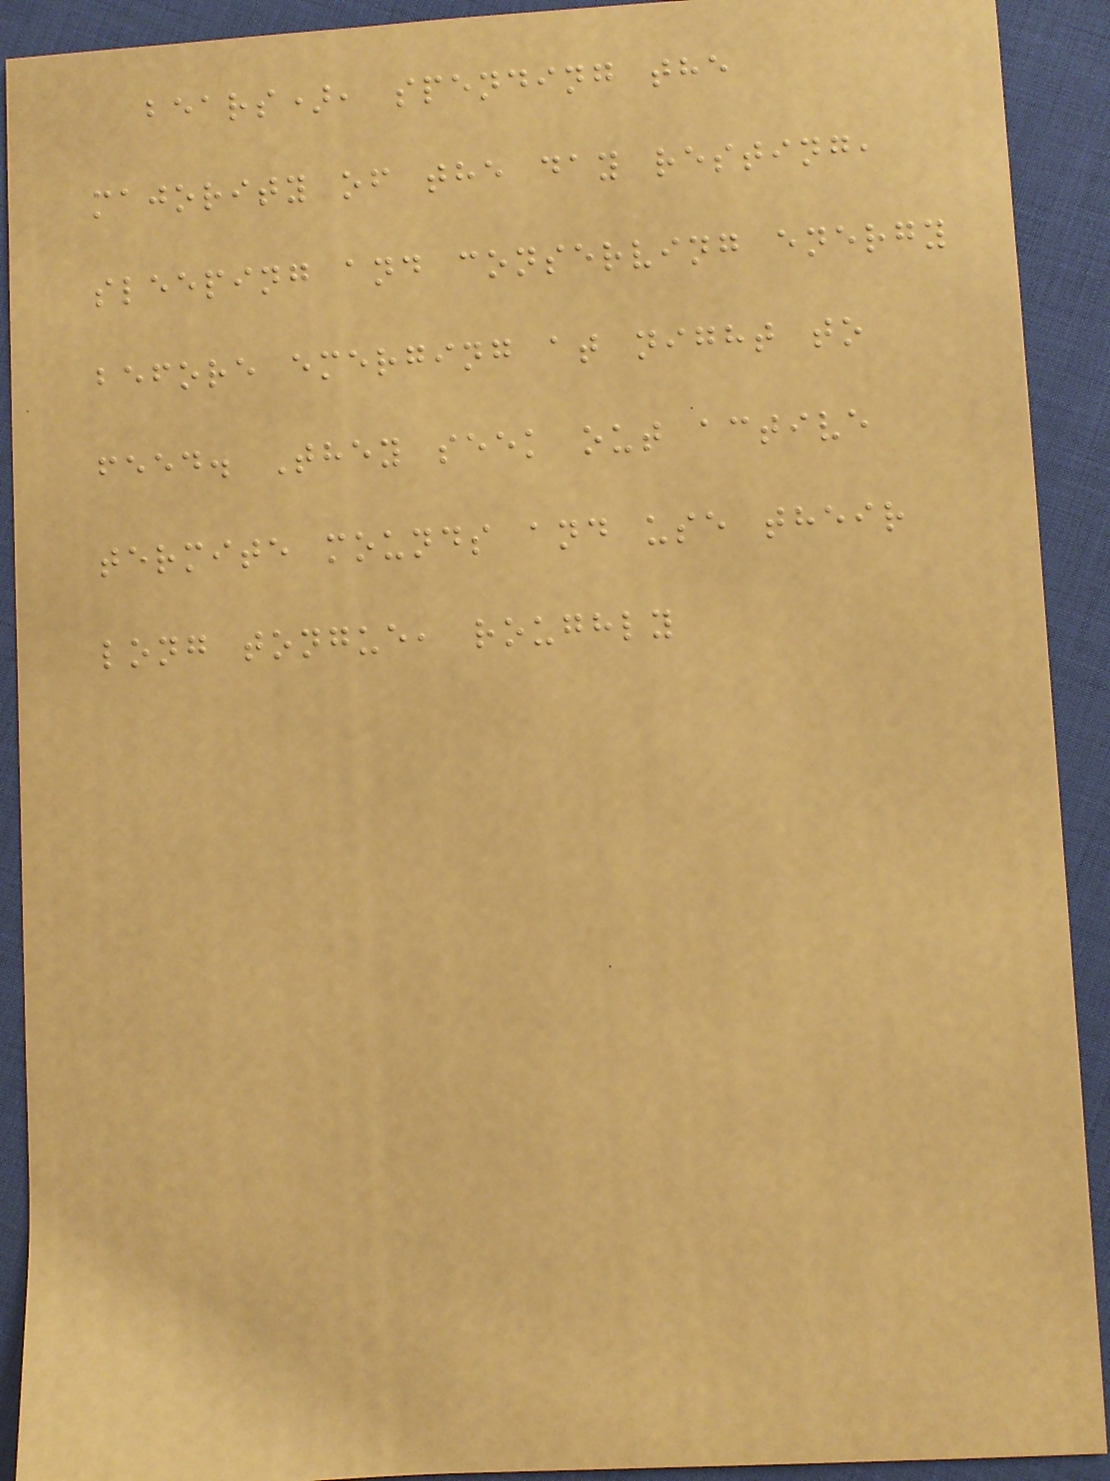bears), spending the
majority of the day resting,
sleeping and conserving energy
before emerging at night to
feed. They seek out active
termite mounds and use their
long tongue, roughly
